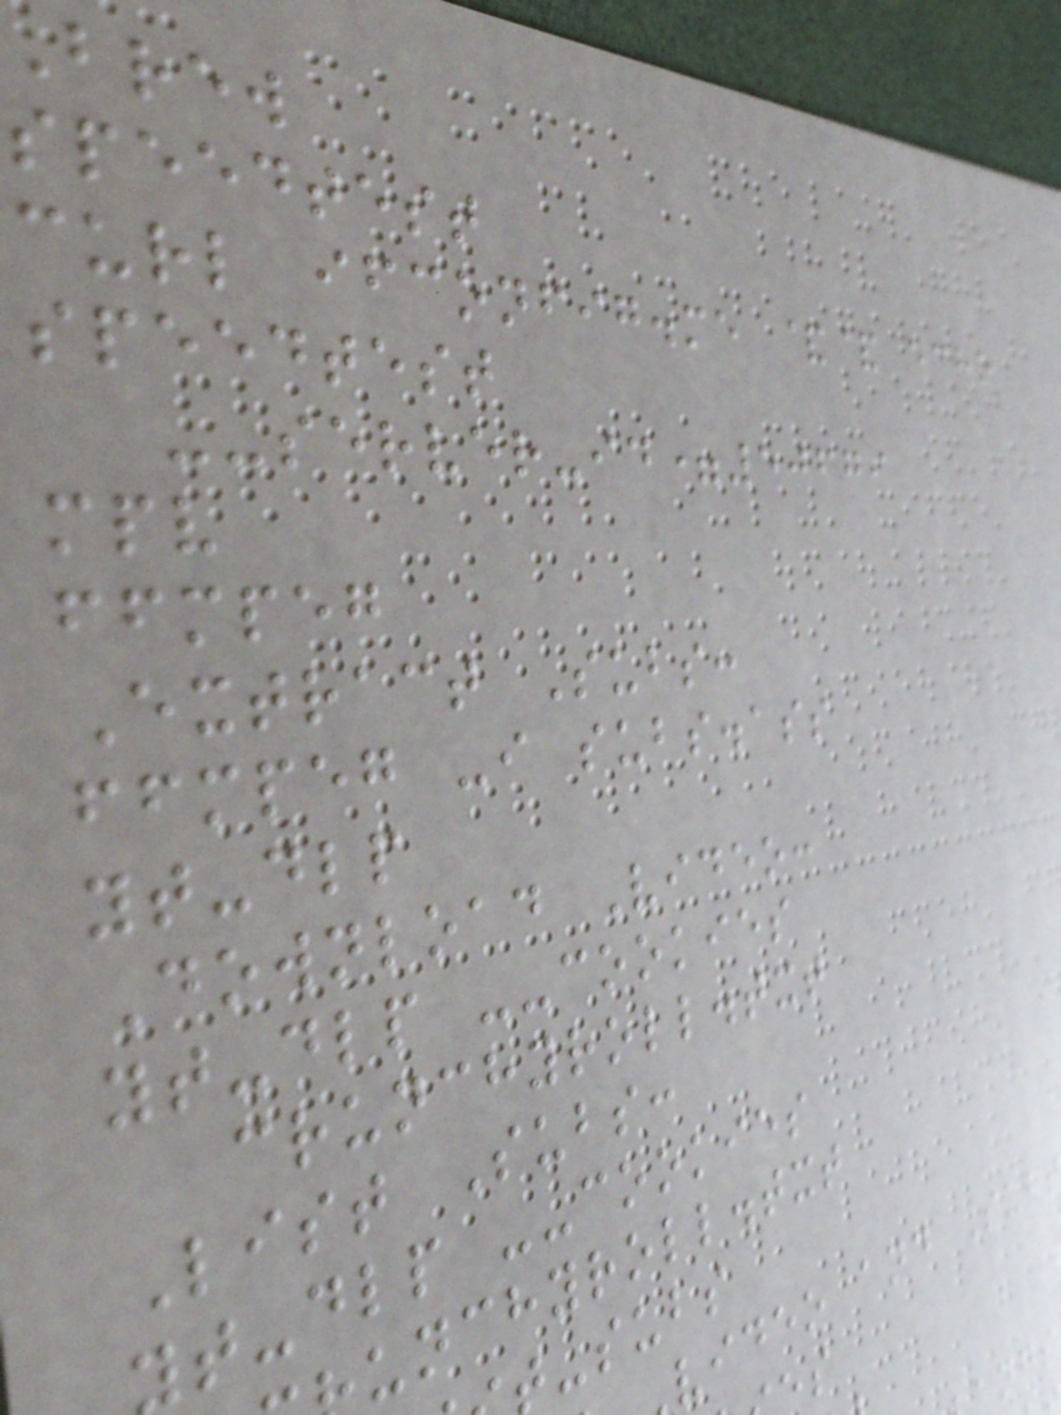brew
speedtest
curl ifconfig.me && echo
speedtest
--server-id=50679
mpv
ffmpeg
Extract Subs:
ffmpeg -i subs.ass
yt-dlp
Download Video:
yt-dlp --cookies
crunchyroll.txt
List Subs:
t-dlp --cookies
unchyroll.txt
-subs
video and Sub
